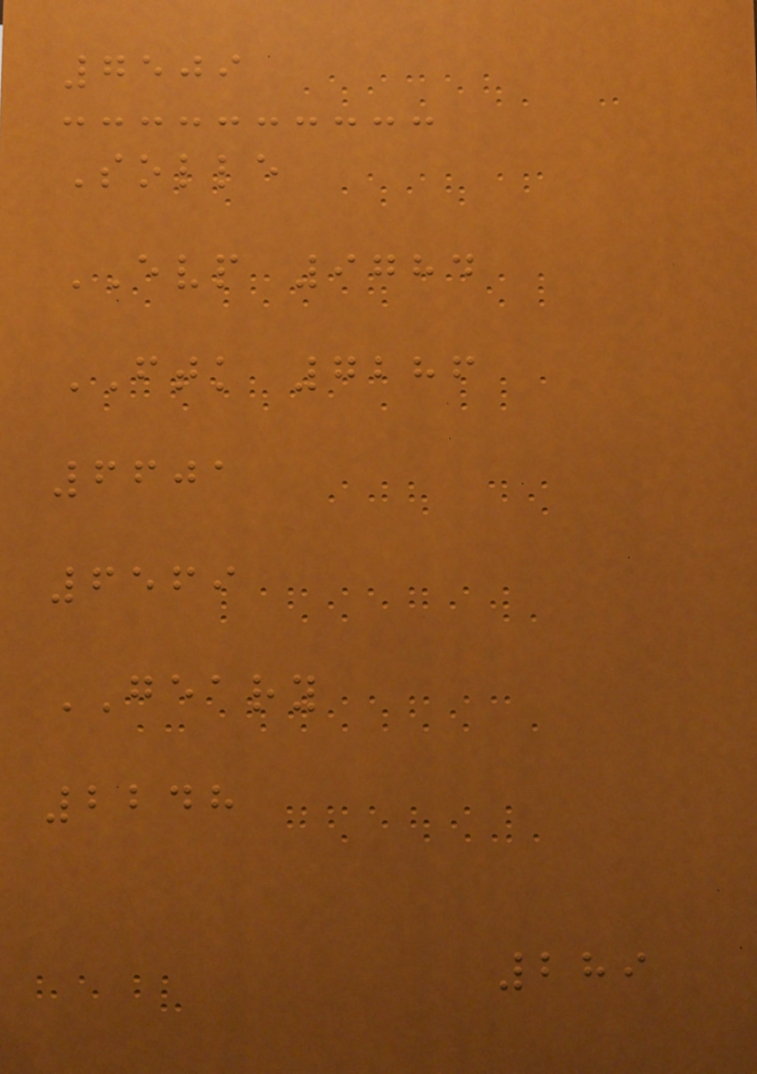7509
Solle
EVP 9784
FTK 7286
6601
6569
GEARY
2248
289
